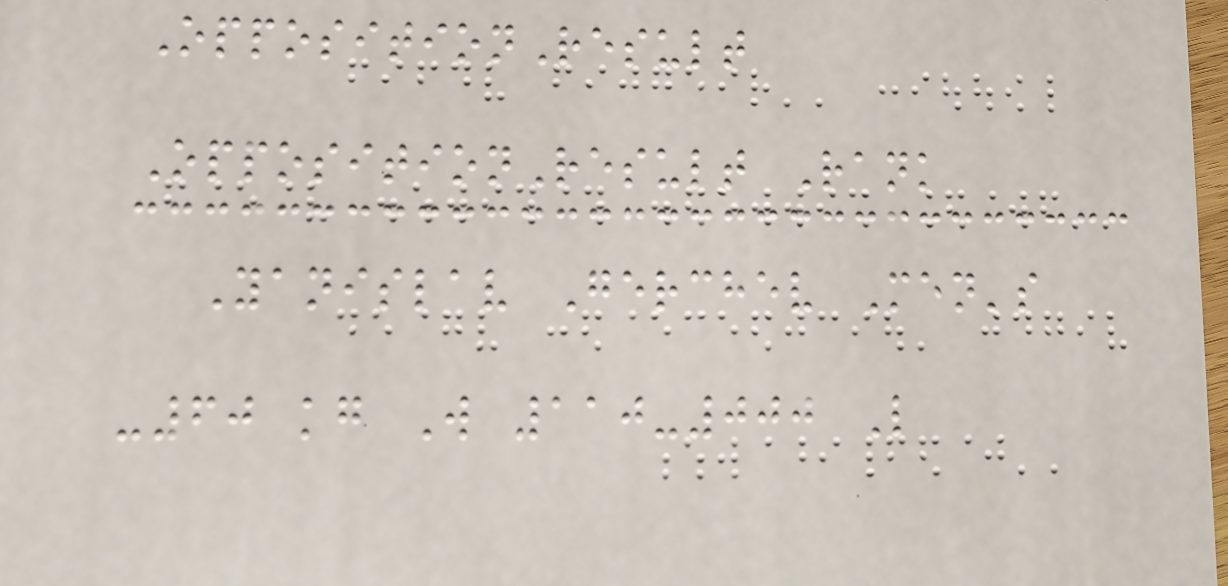OppositionResult
OppositionResult Rank
Yanislav Gerchev Men's
-60 kg W 110-000 L
